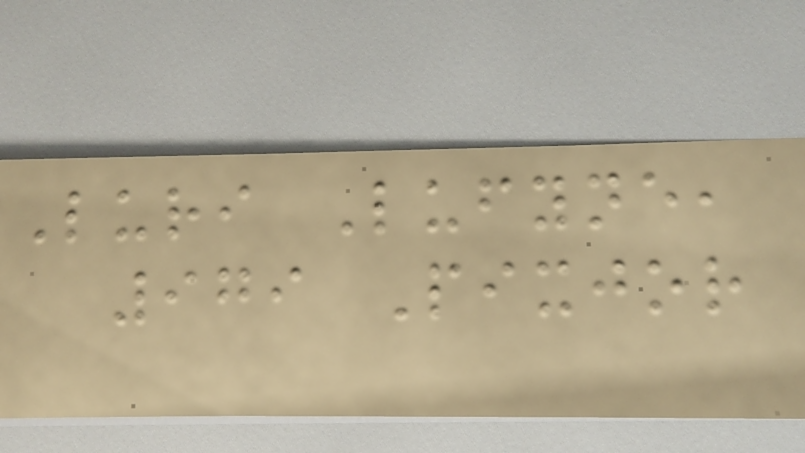Luri Lufyne,
979 Pixjor
